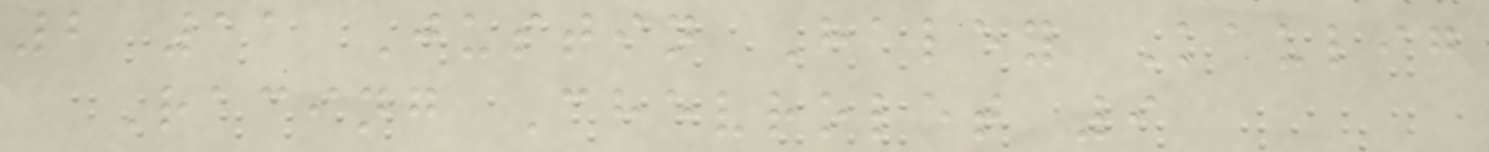2 11 Justin Haley Kaulig
Racing Chevrolet 9
